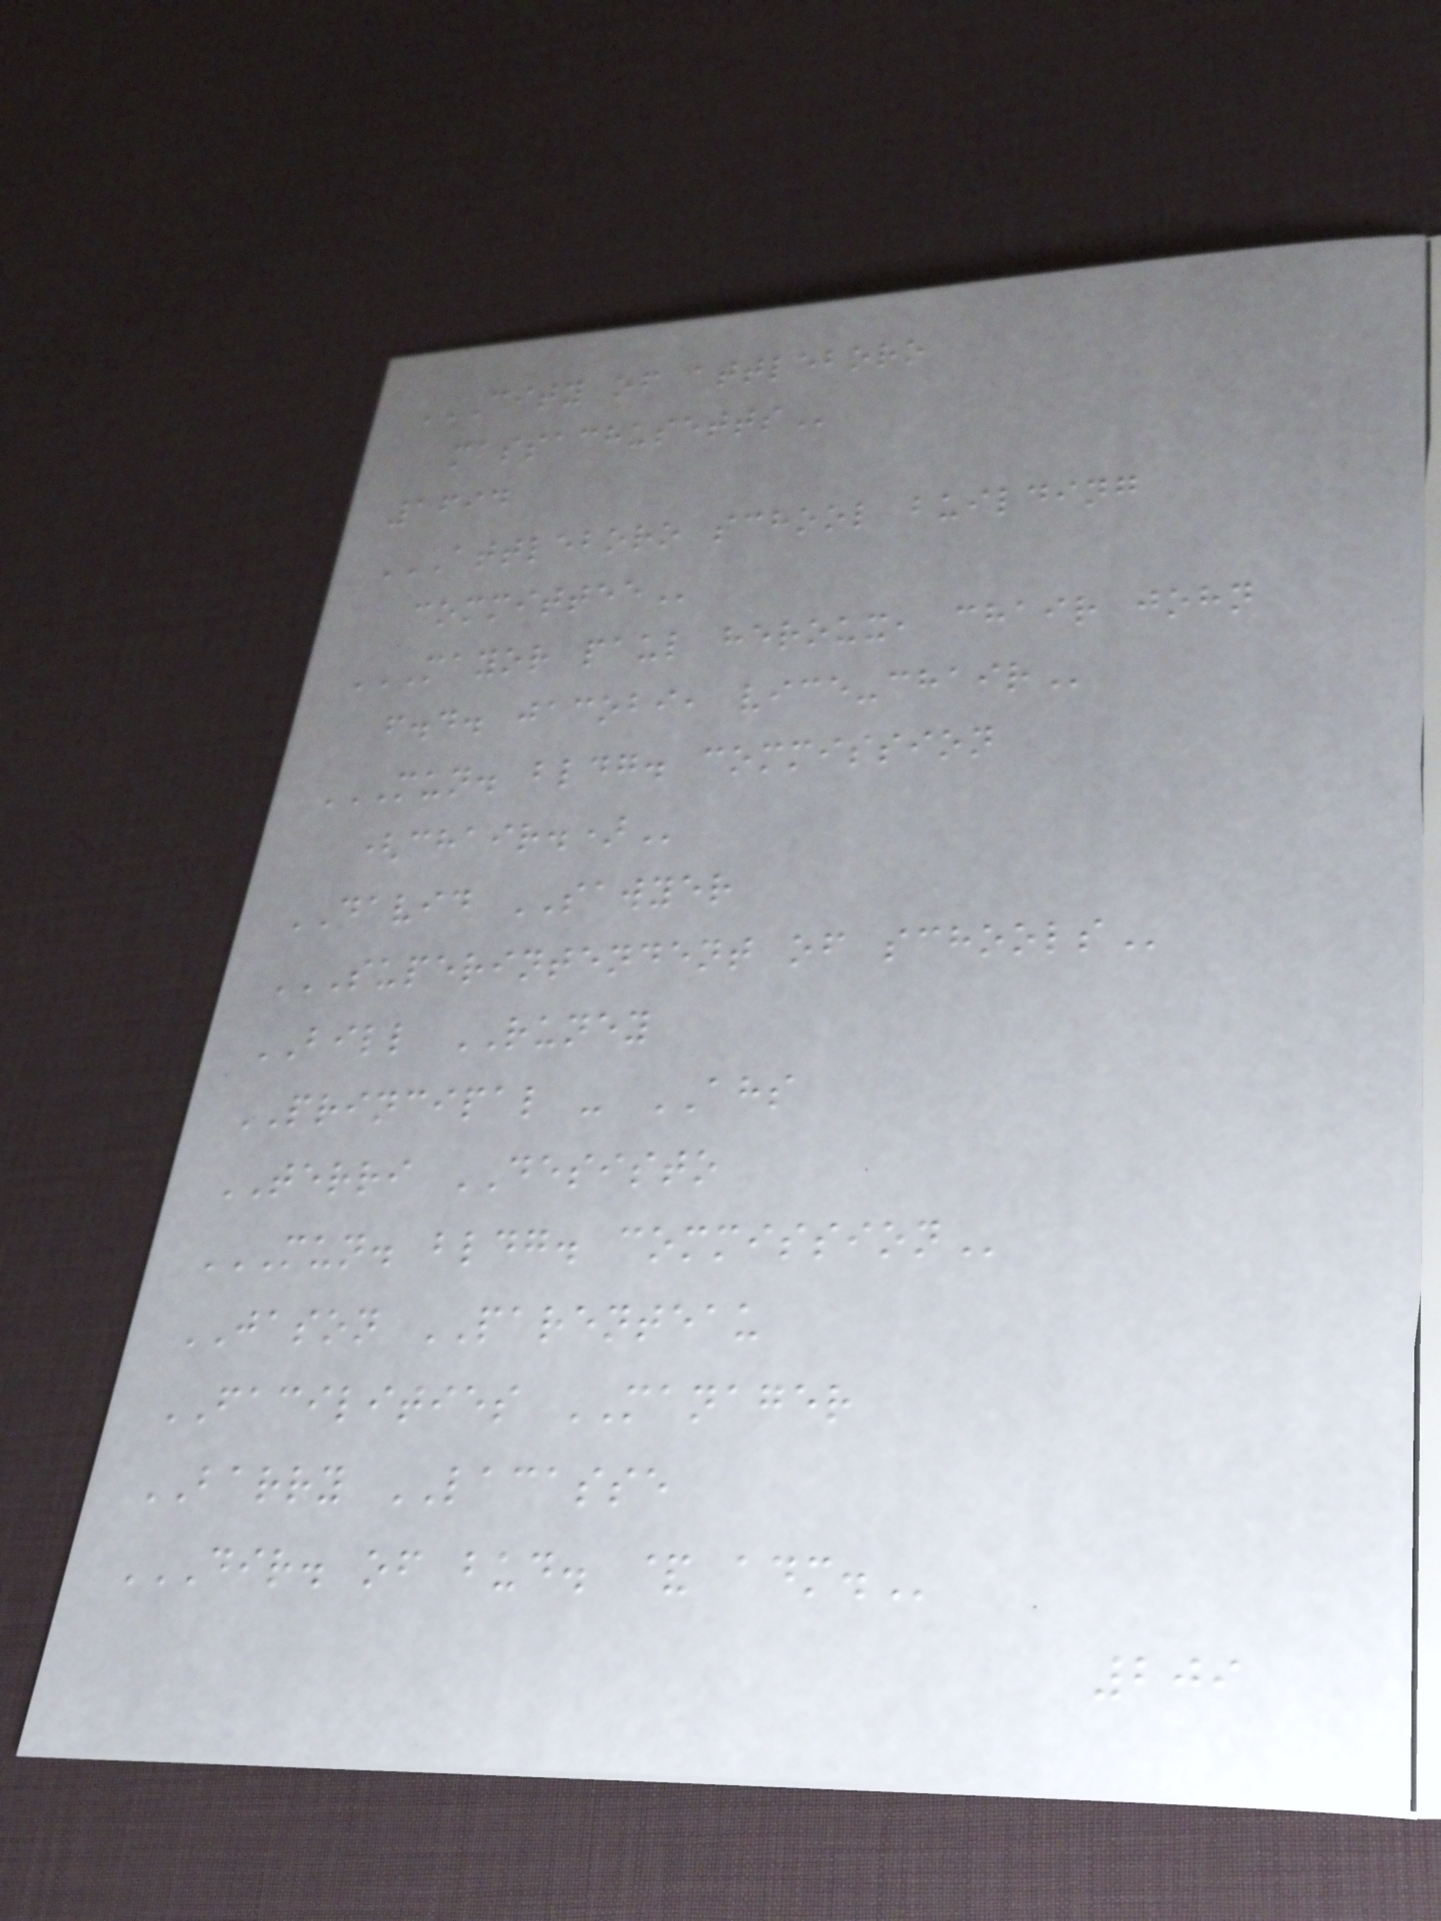CITY OF ATTLEBORO
MASSACHUSETTS
1694
ATTLEBORO SCHOOL BUILDING
COMMITTEE
MAYOR PAUL HEROUX, CHAIR JOHN
F.D. JACOBI, VICE-CHAIR
MUN. BLDG. COMMISSION
(CHAIR.)
DAVID SAWYER
SUPERINTENDENT OF SCHOOLS
BILL RUNEY
PRINCIPAL - AHS
TERRI DESISTO
MUN. BLDG. COMMISSION
JASON PARENTEAU
FACILITIES MANAGER
BARRY LACASSE
DIR. OF BUD. & ADM.
209
